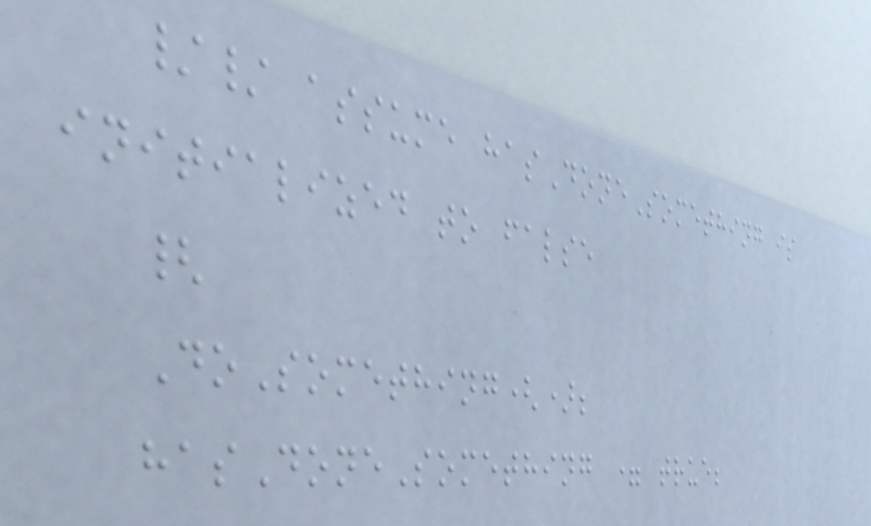// assume hasDoneSomething is
initialized to false
{
DoSomething();
hasDoneSomething = true;
